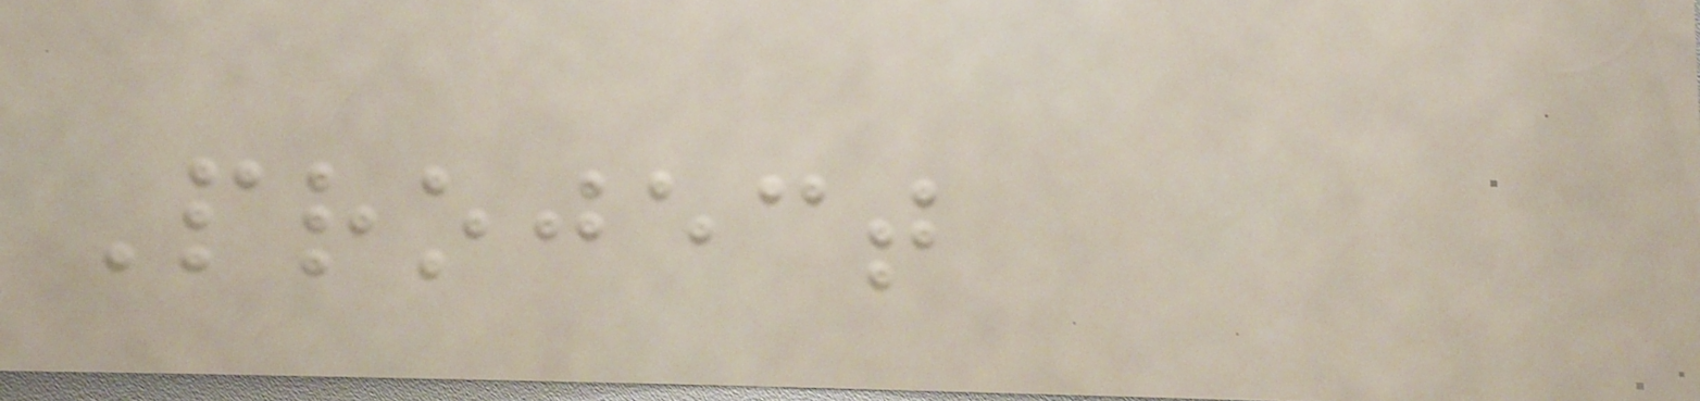Project
